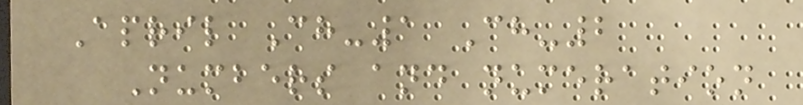April Ch-1 Ch-2
Numbers and numeration
